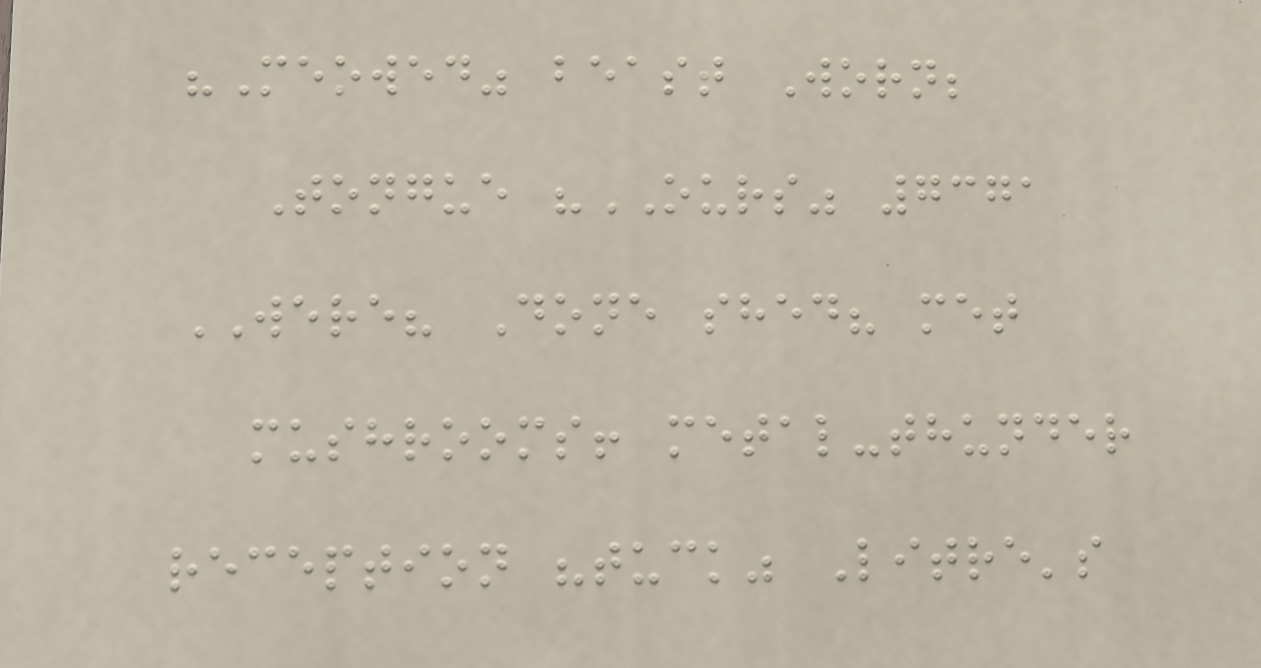"Meowed" beast Worn;
Tongue "OURS" 7371
WERE? Done shed? met
mushrooms! metal-thunder
reception "tuck" Litre's
